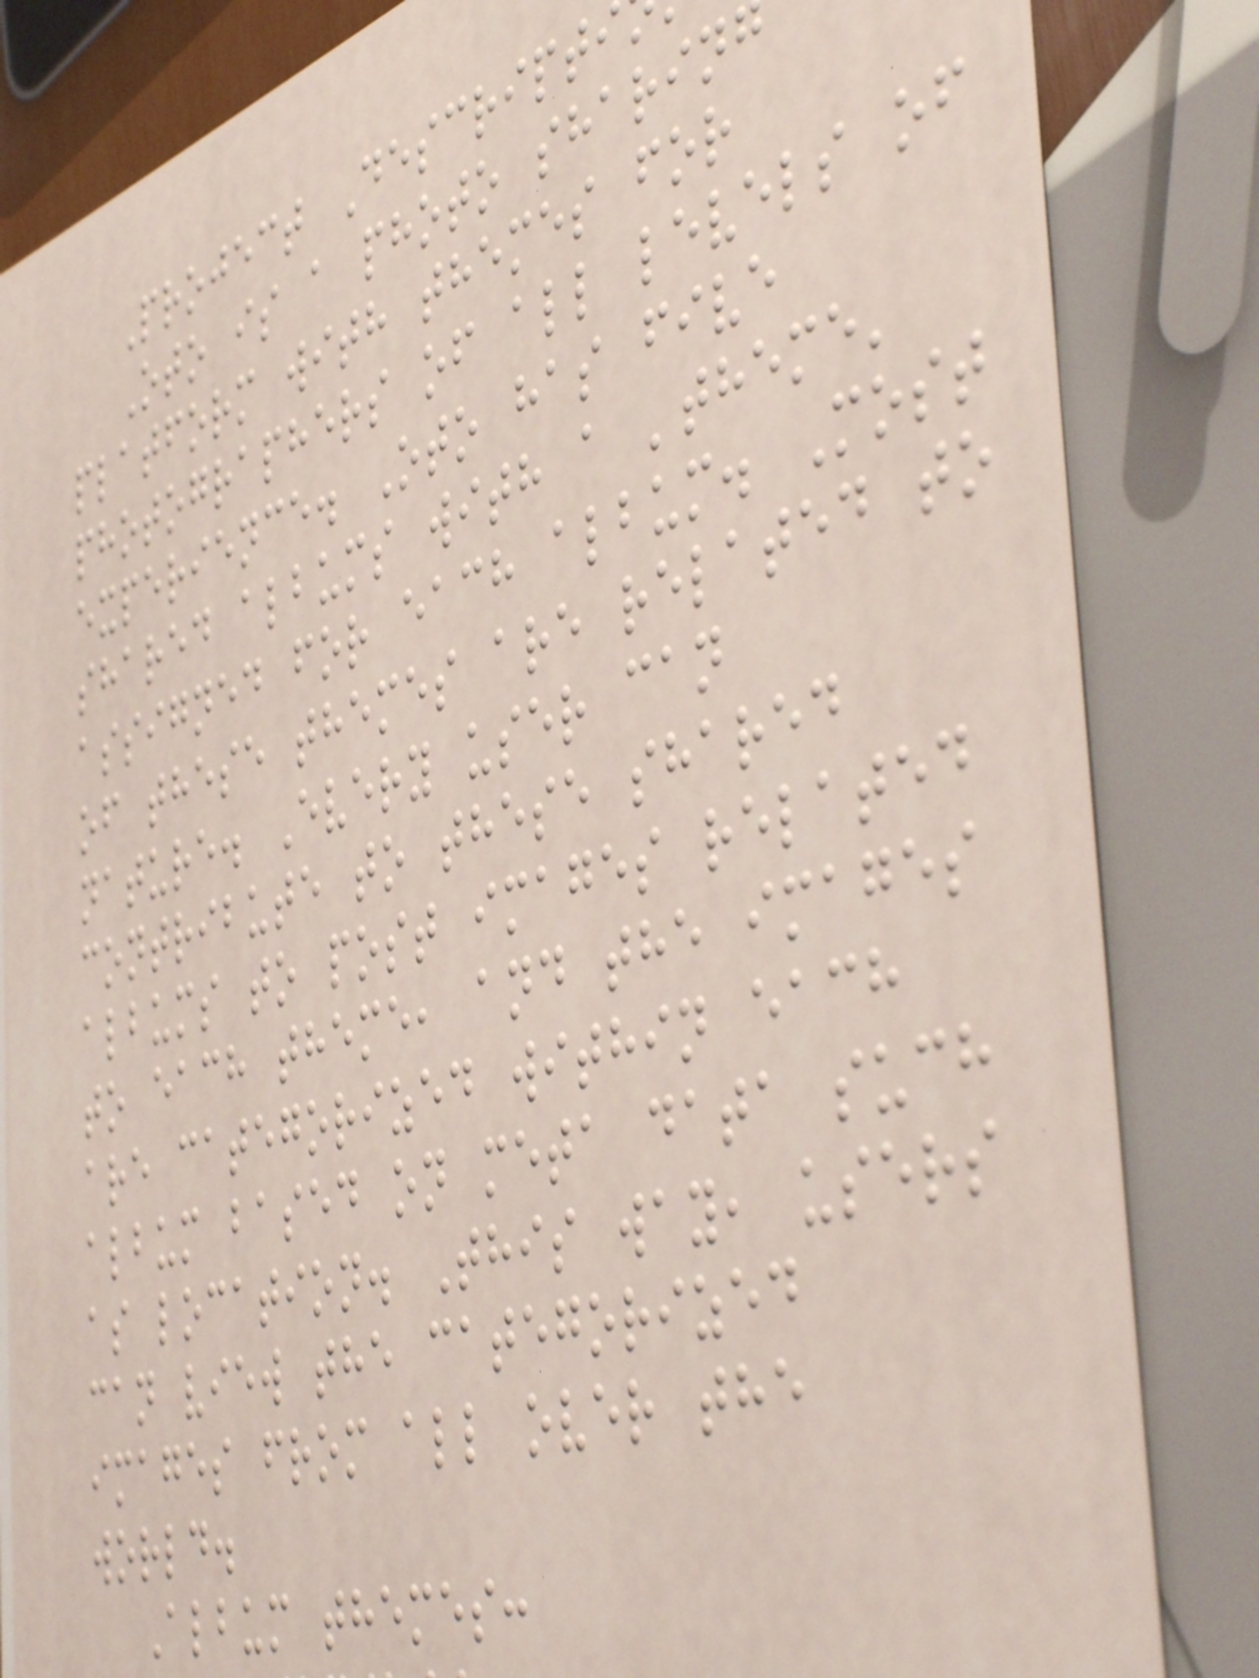Project Descripti
Oto is a photo sharin
platform with themes for
photographers of all levels of
experience. Oto has five
shared albums with a 'theme'
assigned for each album. Most
of these themes are related to
nature. Every user can
contribute to these shared
albums to post images related
to each theme, and the images
are categorized within each
album based on meta data such
as location. This way, users
can view the categorized
images from all over the
world.
Album themes:
